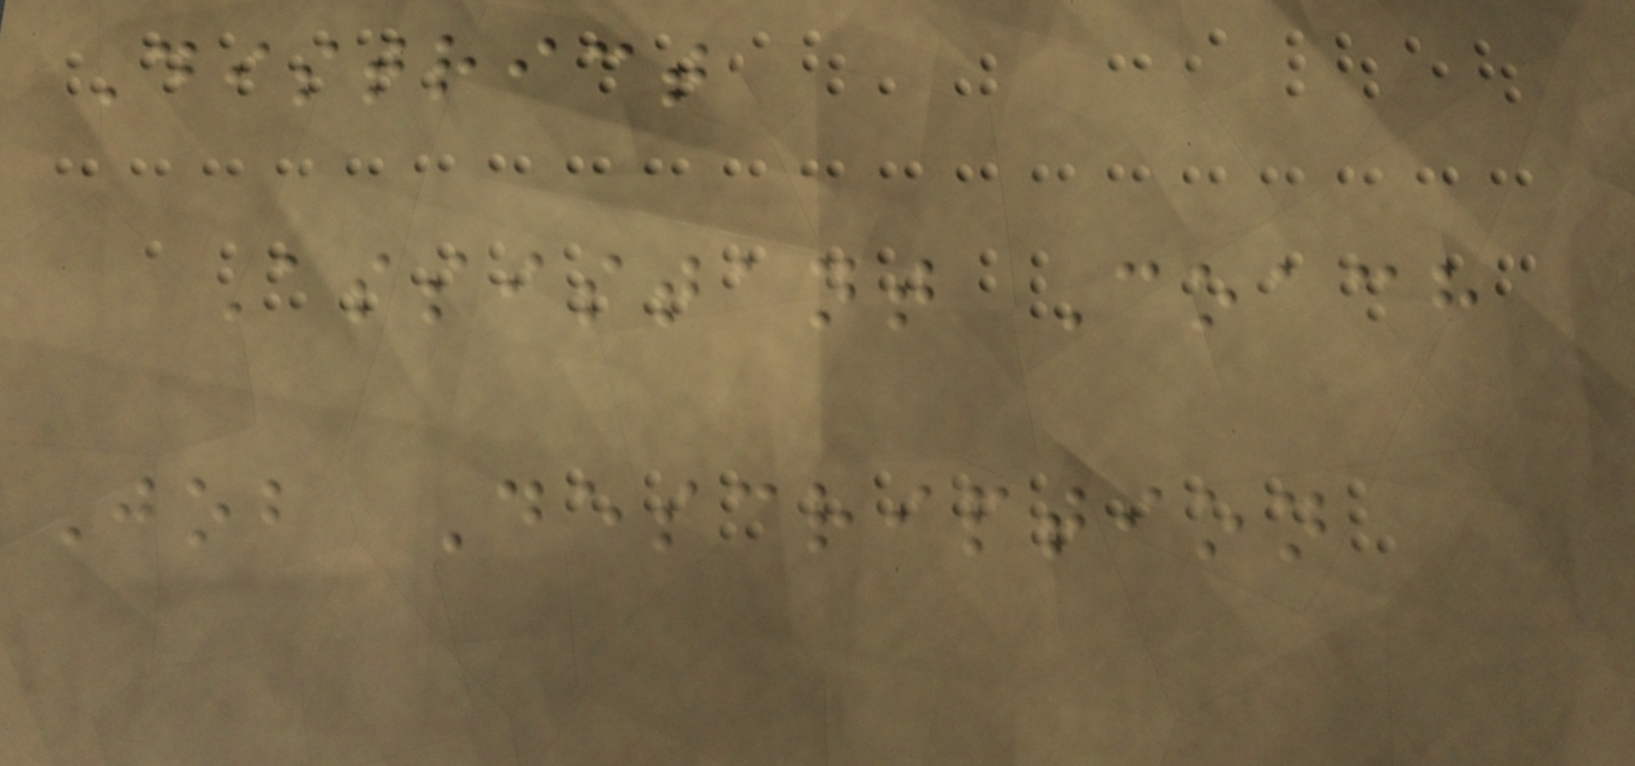District
Assistant Coach
Job Description
